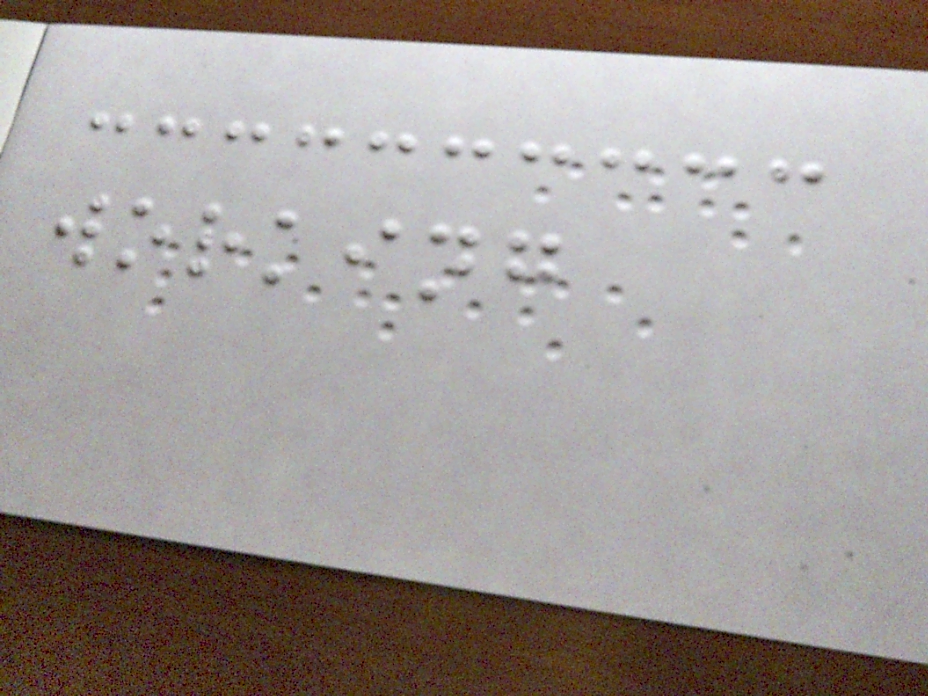working
